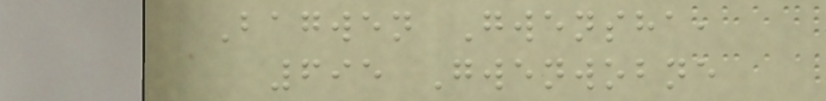Bagwen Gwensha,
695 Gwenwobne
